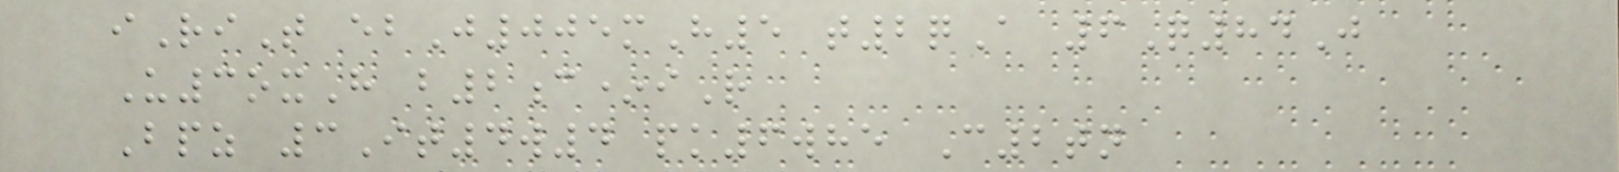iRiT ebJ005mH5 t2qA 6Q84J
U3oxH b2c*iR
Bpz 3It4w4 pk6whe C2tn
